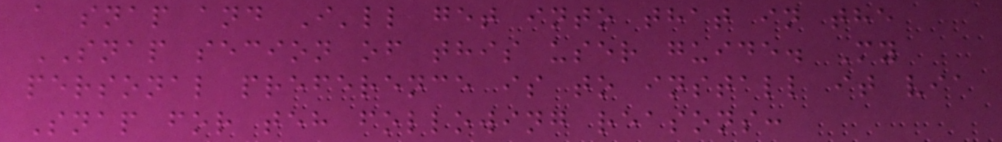a snap and I'll get into that in the
SNAP secion of this user guide. My
personal preference is to install it via
Snap for teh following reasons:
